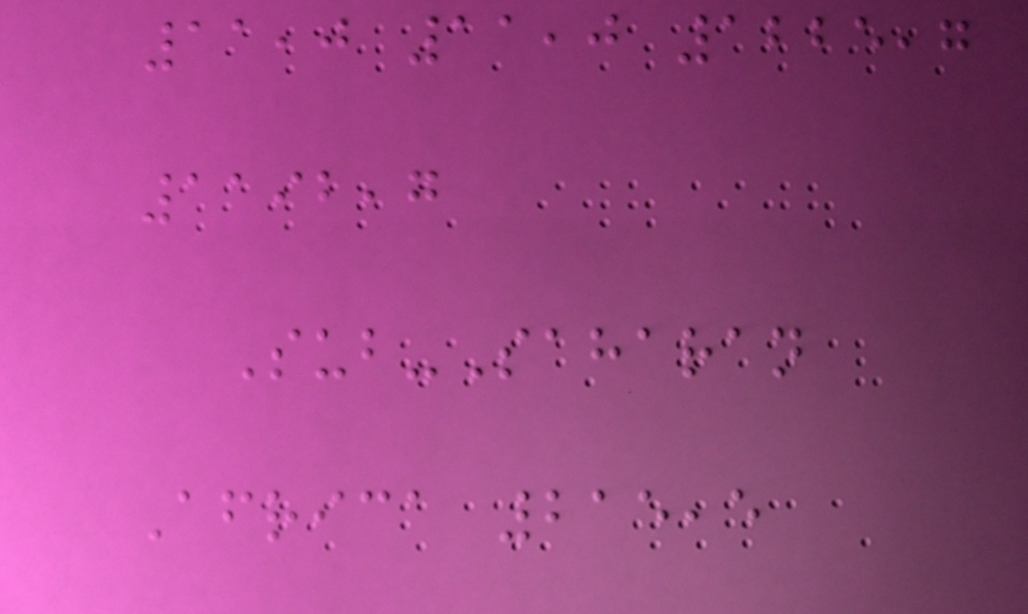11,0 11,0 1225,7
1192,7
Sub-Saharan
Africa 215,5
